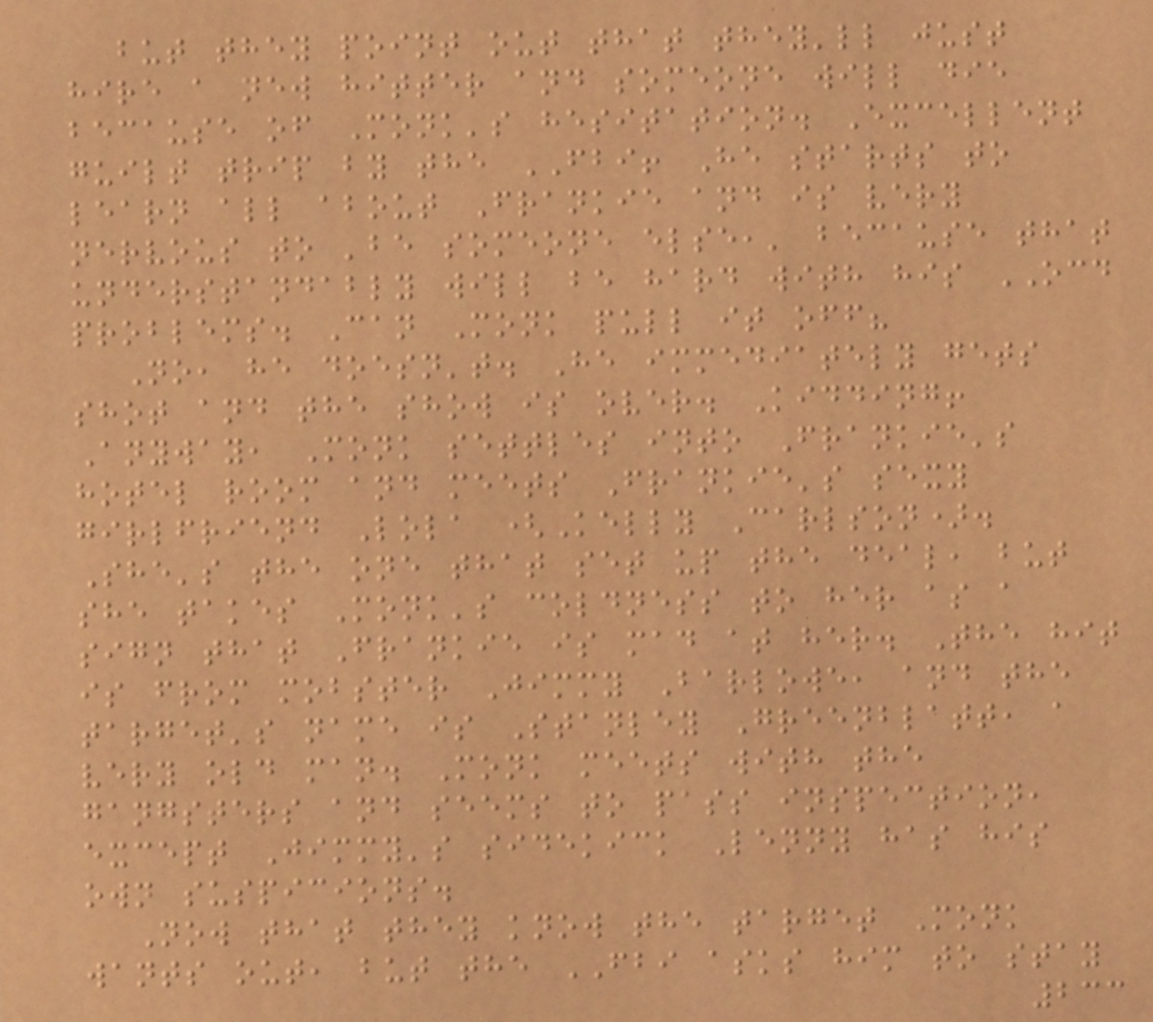but they point out that they'll just
hire a new hitter and someone will die
because of Monk's hesitation. Excellent
guilt trip by the FBI! He starts to
learn all about Frankie and is very
nervous to 'be someone else,' because that
understandably will be hard with his OCD
problems. Can Monk pull it off?
No, he doesn't. He immediately gets
shot and the show is over. Kidding!
Anyway, Monk settles into Frankie's
hotel room and meets Frankie's sexy
girlfriend Lola (Kelly Carlson).
She's the one that set up the deal, but
she takes Monk's coldness to her as a
sign that Frankie is mad at her. The hit
is from mobster Jimmy Barlowe, and the
target's name is Stanley Greenblatt, a
very old man. Monk meets with the
gangsters and seems to pass inspection,
except Jimmy's sidekick Lenny has his
own suspicions.
Now that they know the target Monk
wants out, but the FBI asks him to stay
233
